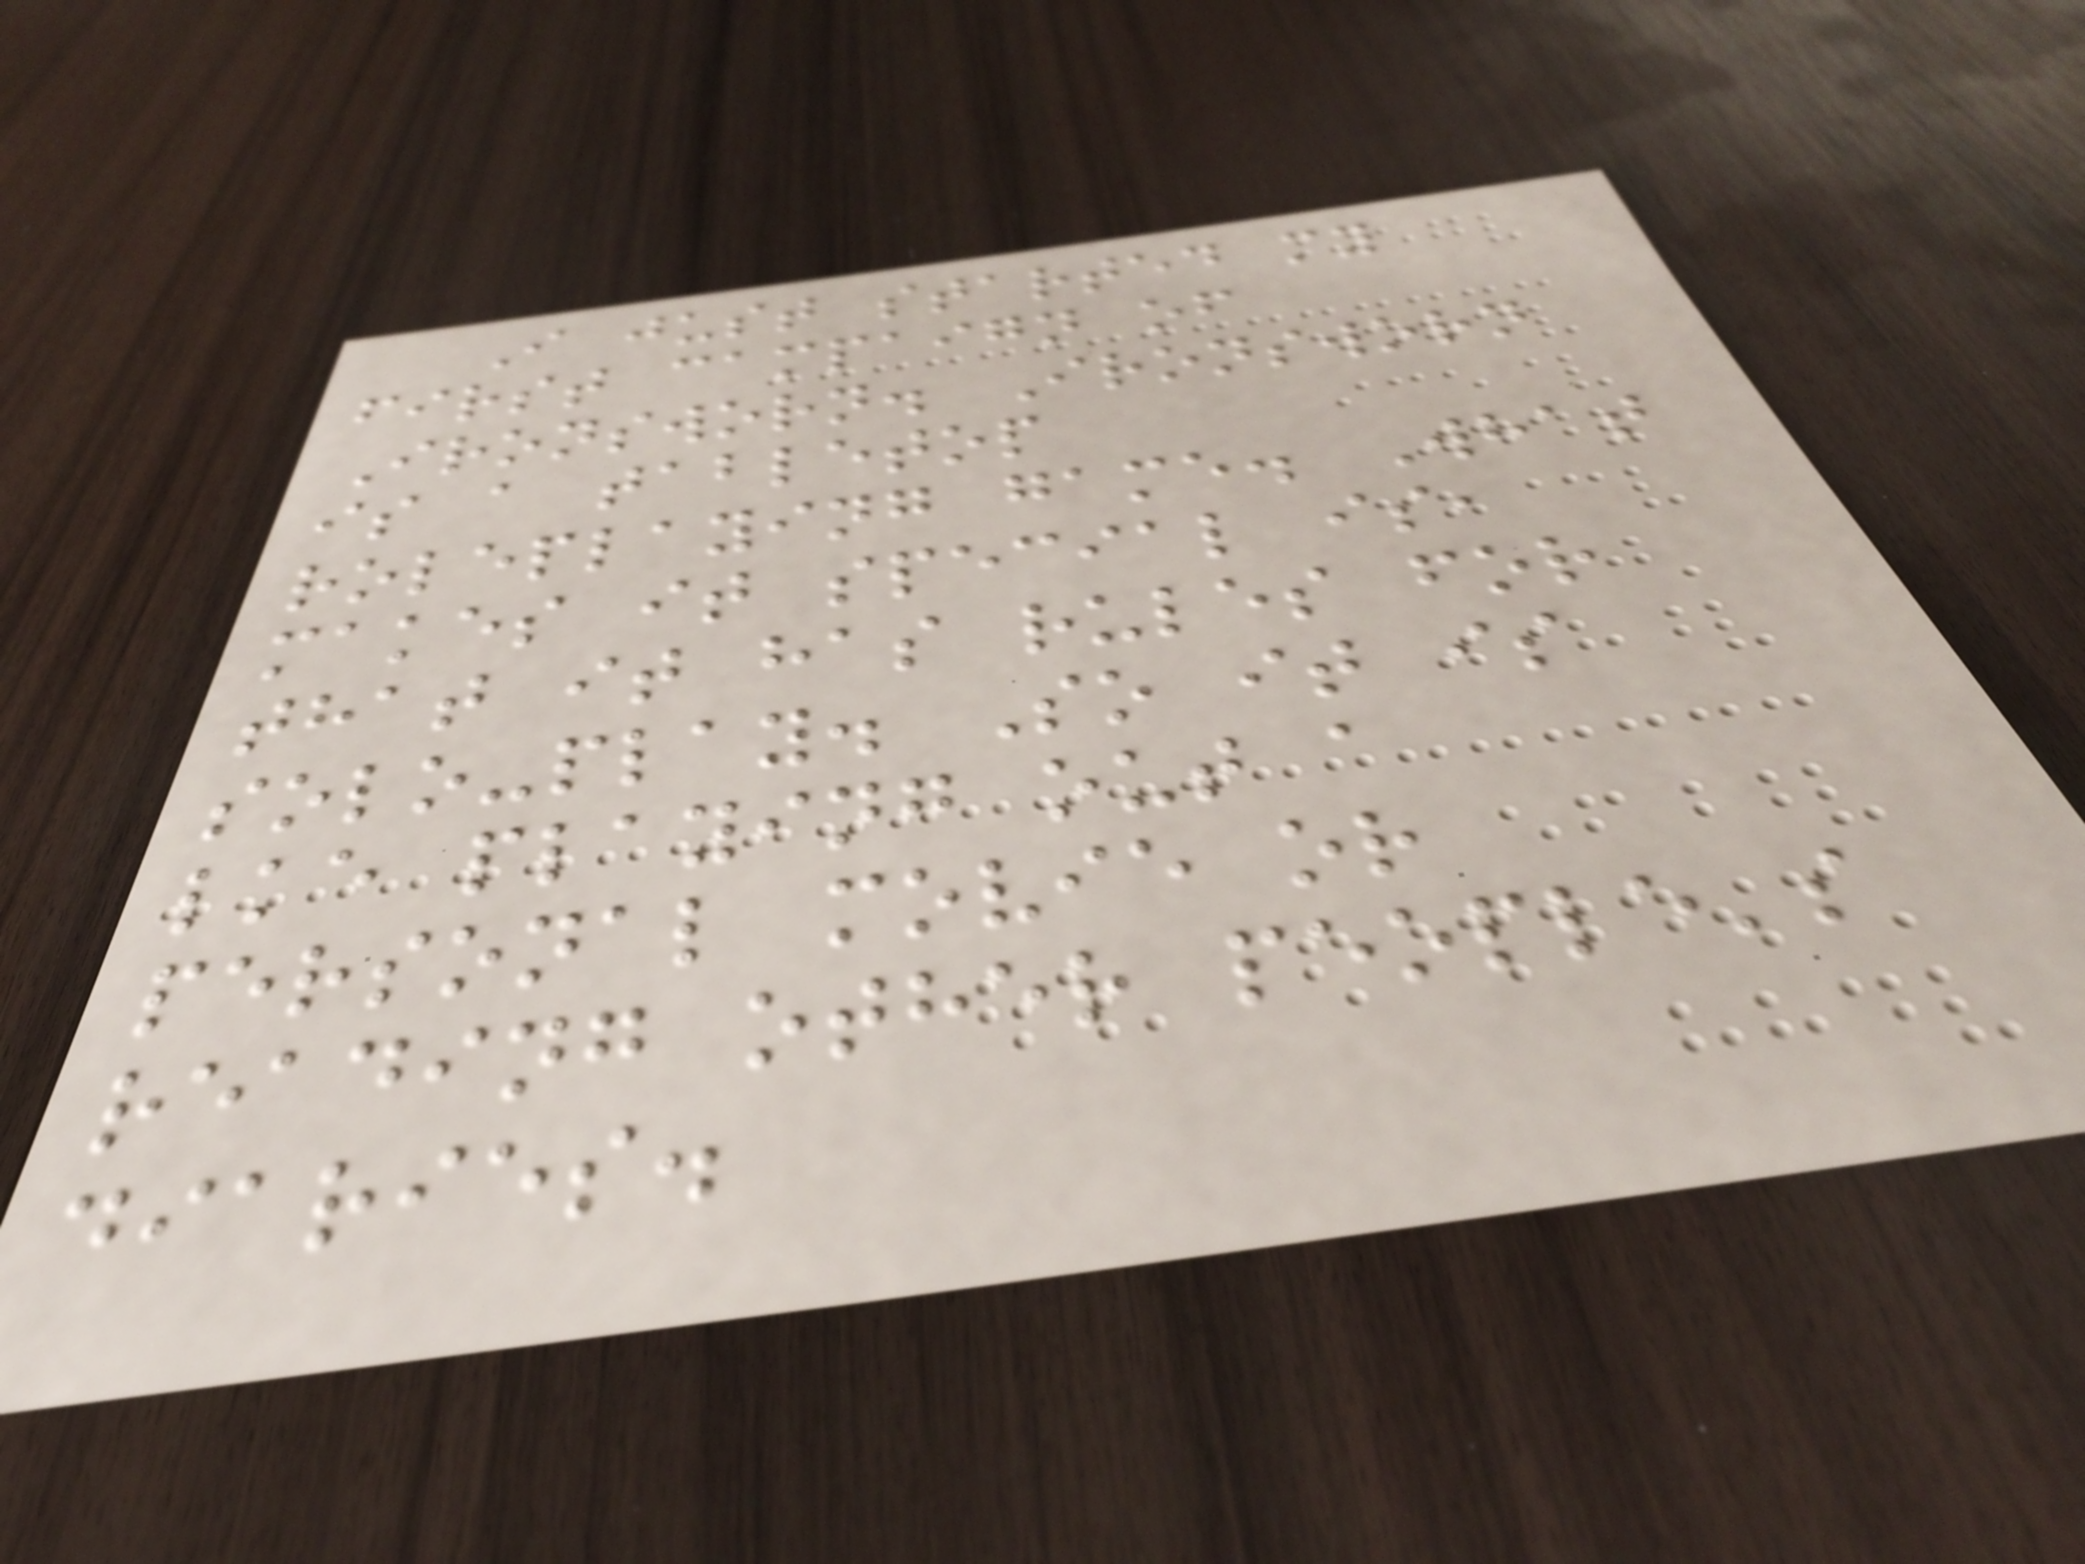I just started my
first campaign of
Ironsworn. Ironsworn
is a tabletop
roleplaying game. What
makes it special is,
that it has rules for
solo-play. So it is
lke playing out a
personal movie or
reading other people's
diaries.
